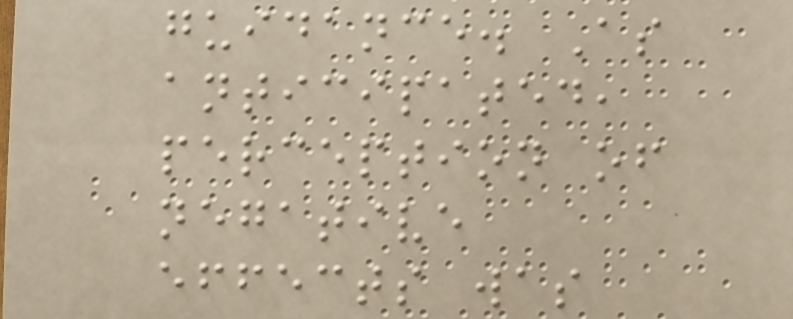guidance. As
anticipated,
perception of
negative
effects was
